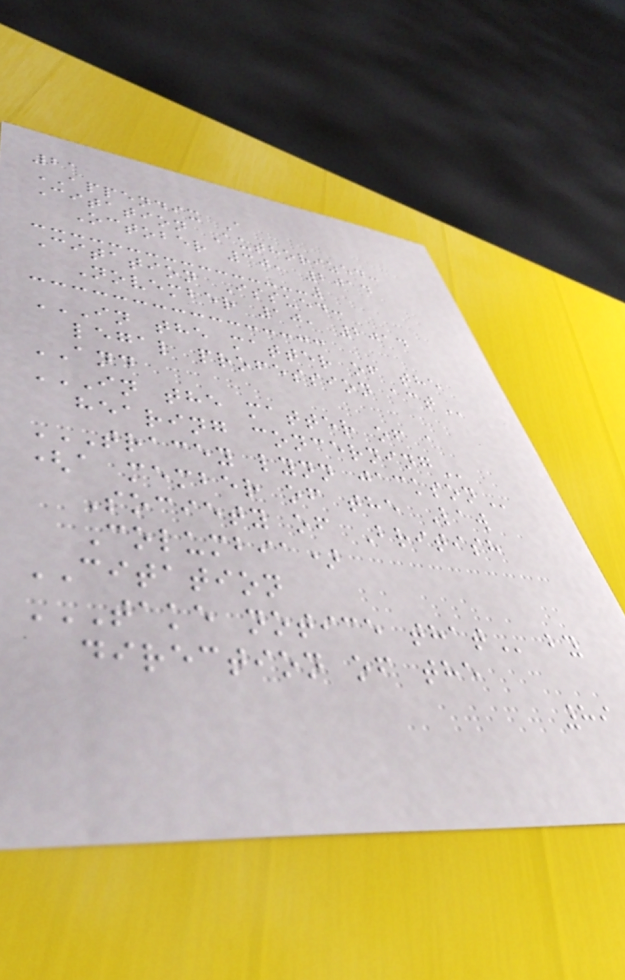21
APPENDIX A
Citation Authorized:
October 30, 2014
Citation Issued:
November 10, 2014
IN THE MATTER OF THE
LEGAL PROFESSION ACT
AND
IN THE MATTER OF A
HEARING CONCERNING
TRACEY LYNN JACKSON
(a member of the Law
Society of British
Columbia)
CITATION
TAKE NOTICE THAT by
direction of the
89
